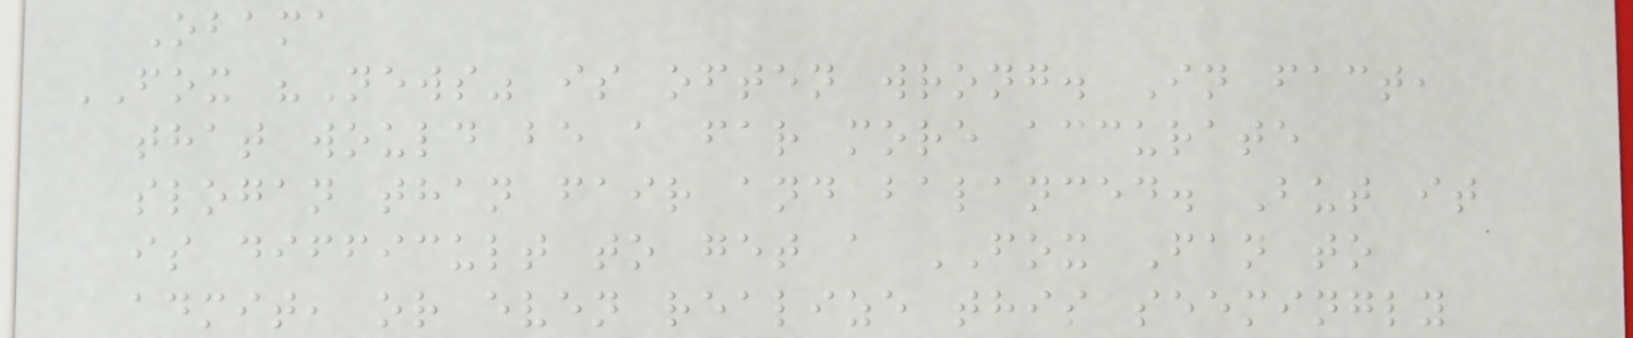Obama
FOX "News" is often wrong. In fact,
that would be a far more accurate
slogan than fair and balanced. But it
is difficult to get a FOX Fan to
admit, or even realize this seemingly
